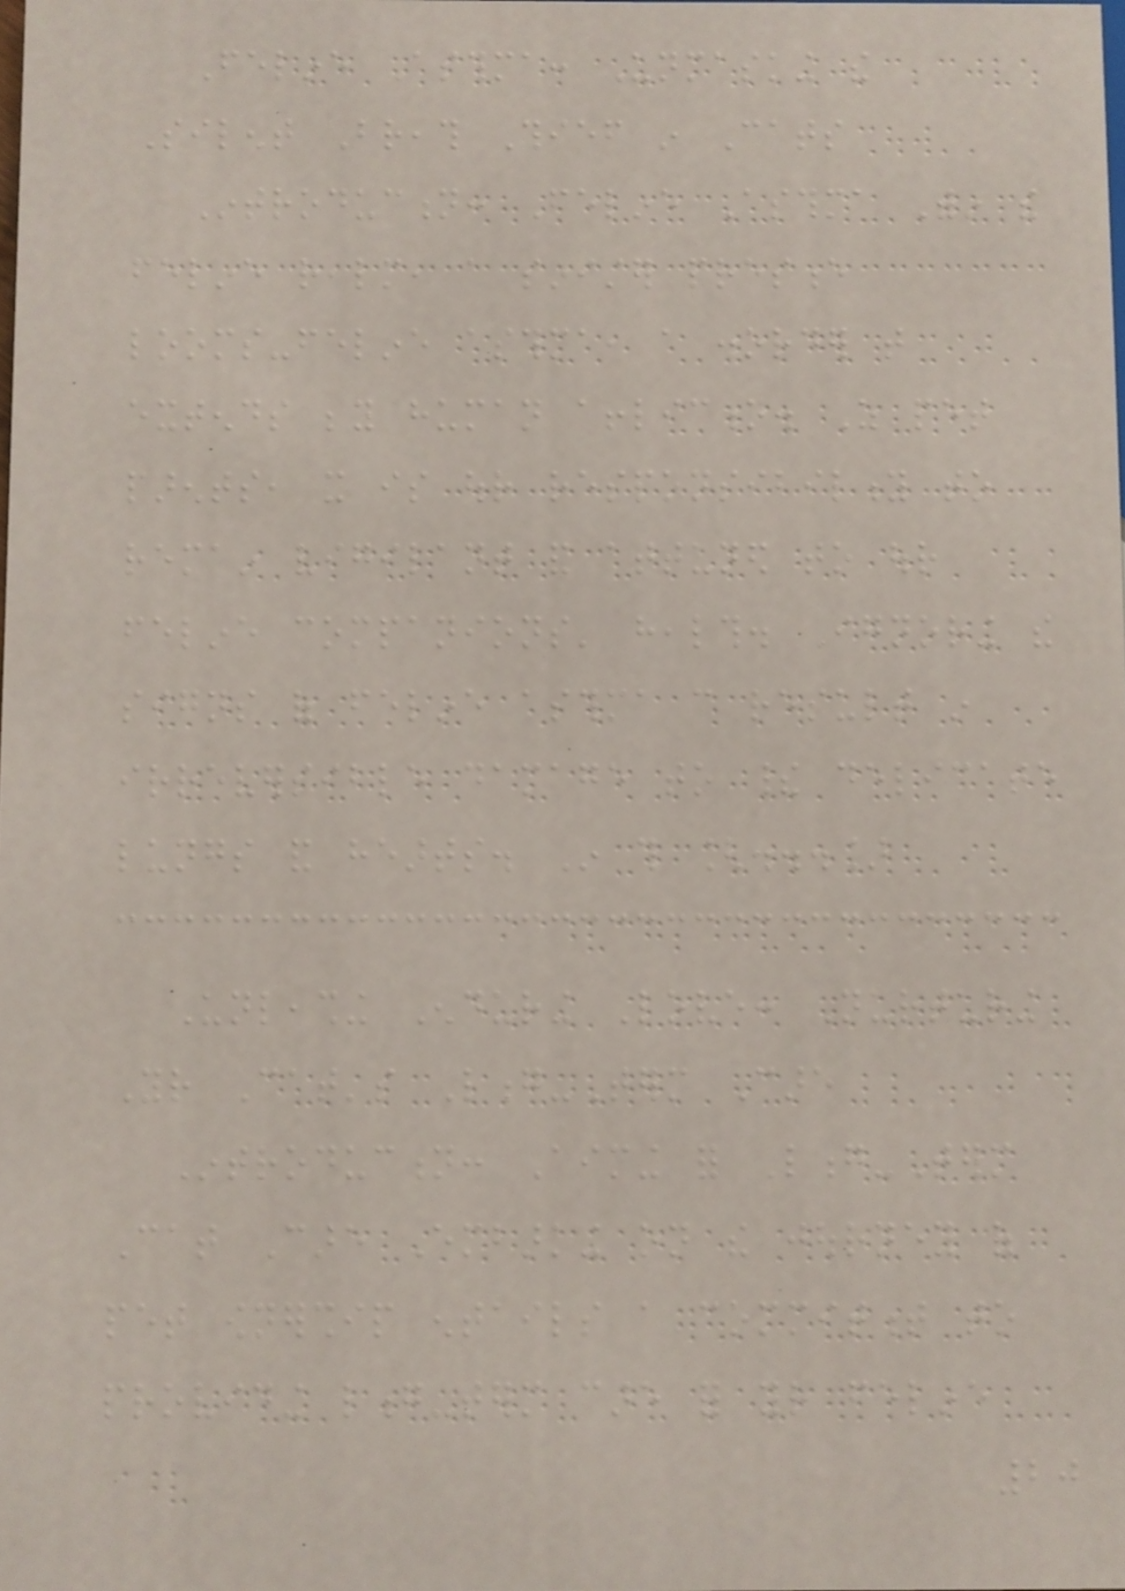Feline Asthma: Unmasking the
Silent Breath Thief in Cats
Introduction: Feline Asthma Within the
feline realm, a sinister presence
looms-feline asthma, a disorder that
extends beyond human affliction. As pet
parents, it is our responsibility to
remain vigilant and attuned to our
feline companions' health. Ignoring the
signs of feline asthma can result in
irreversible damage to their delicate
lungs and hearts. In this [...]
Unleashing Enduring Love: Nurturing
Your Cat's Long-Term Care
Introduction: Aiming for Long-Term
Cat Care Embarking on the journey of
pet ownership entails a commitment to
providing long-term care for your feline
20
